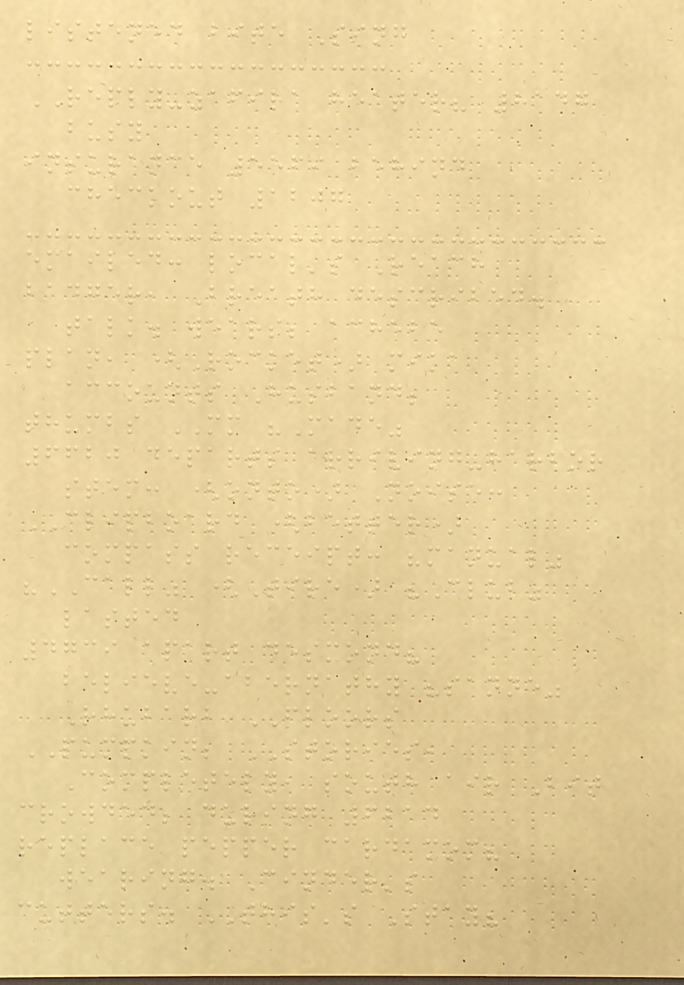listened bite Sing
REPLY-zafira heater? 8147
busy
insurance 5569 behind
checkout 1207
emailed: local's Reach
badger, Breath described.
talk. wears; achebe
plan, (Rocket) mika
accounts Husband;
thumbs MM "Made"
6620 departs arriving-harbor
stem: (onto) Noise:
CLIPBOARD (better)
compass receipt: "manual"
"CALL" (Tire) "Club"
lasted
4739 apart desmond?
believe-abernathy "sanne"
Rhubarb FLOORS
PUMPKIN; STORIES,
Completely, south air Bit
crowded; during 6214
replace pepper cardamom?
wearing. Cinder's
cutters. THIS's Stay?
